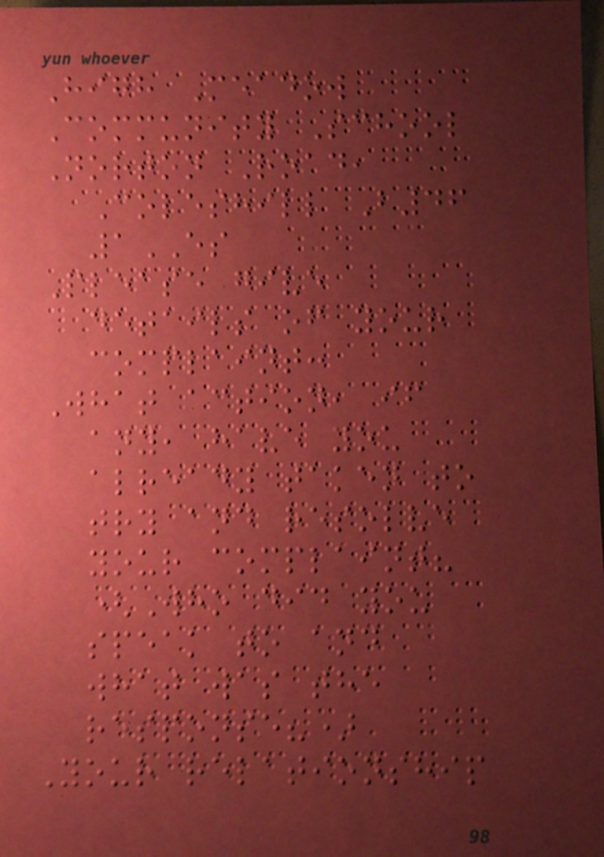High Meadow
Community School
Norton Road,
Coleshill B46
1ES
Please give
details of your
complaint:
What action, if
any, have you
already taken to
try and resolve
your complaint?
(Who did you
speak to and
what was the
response?)
Your relationship
